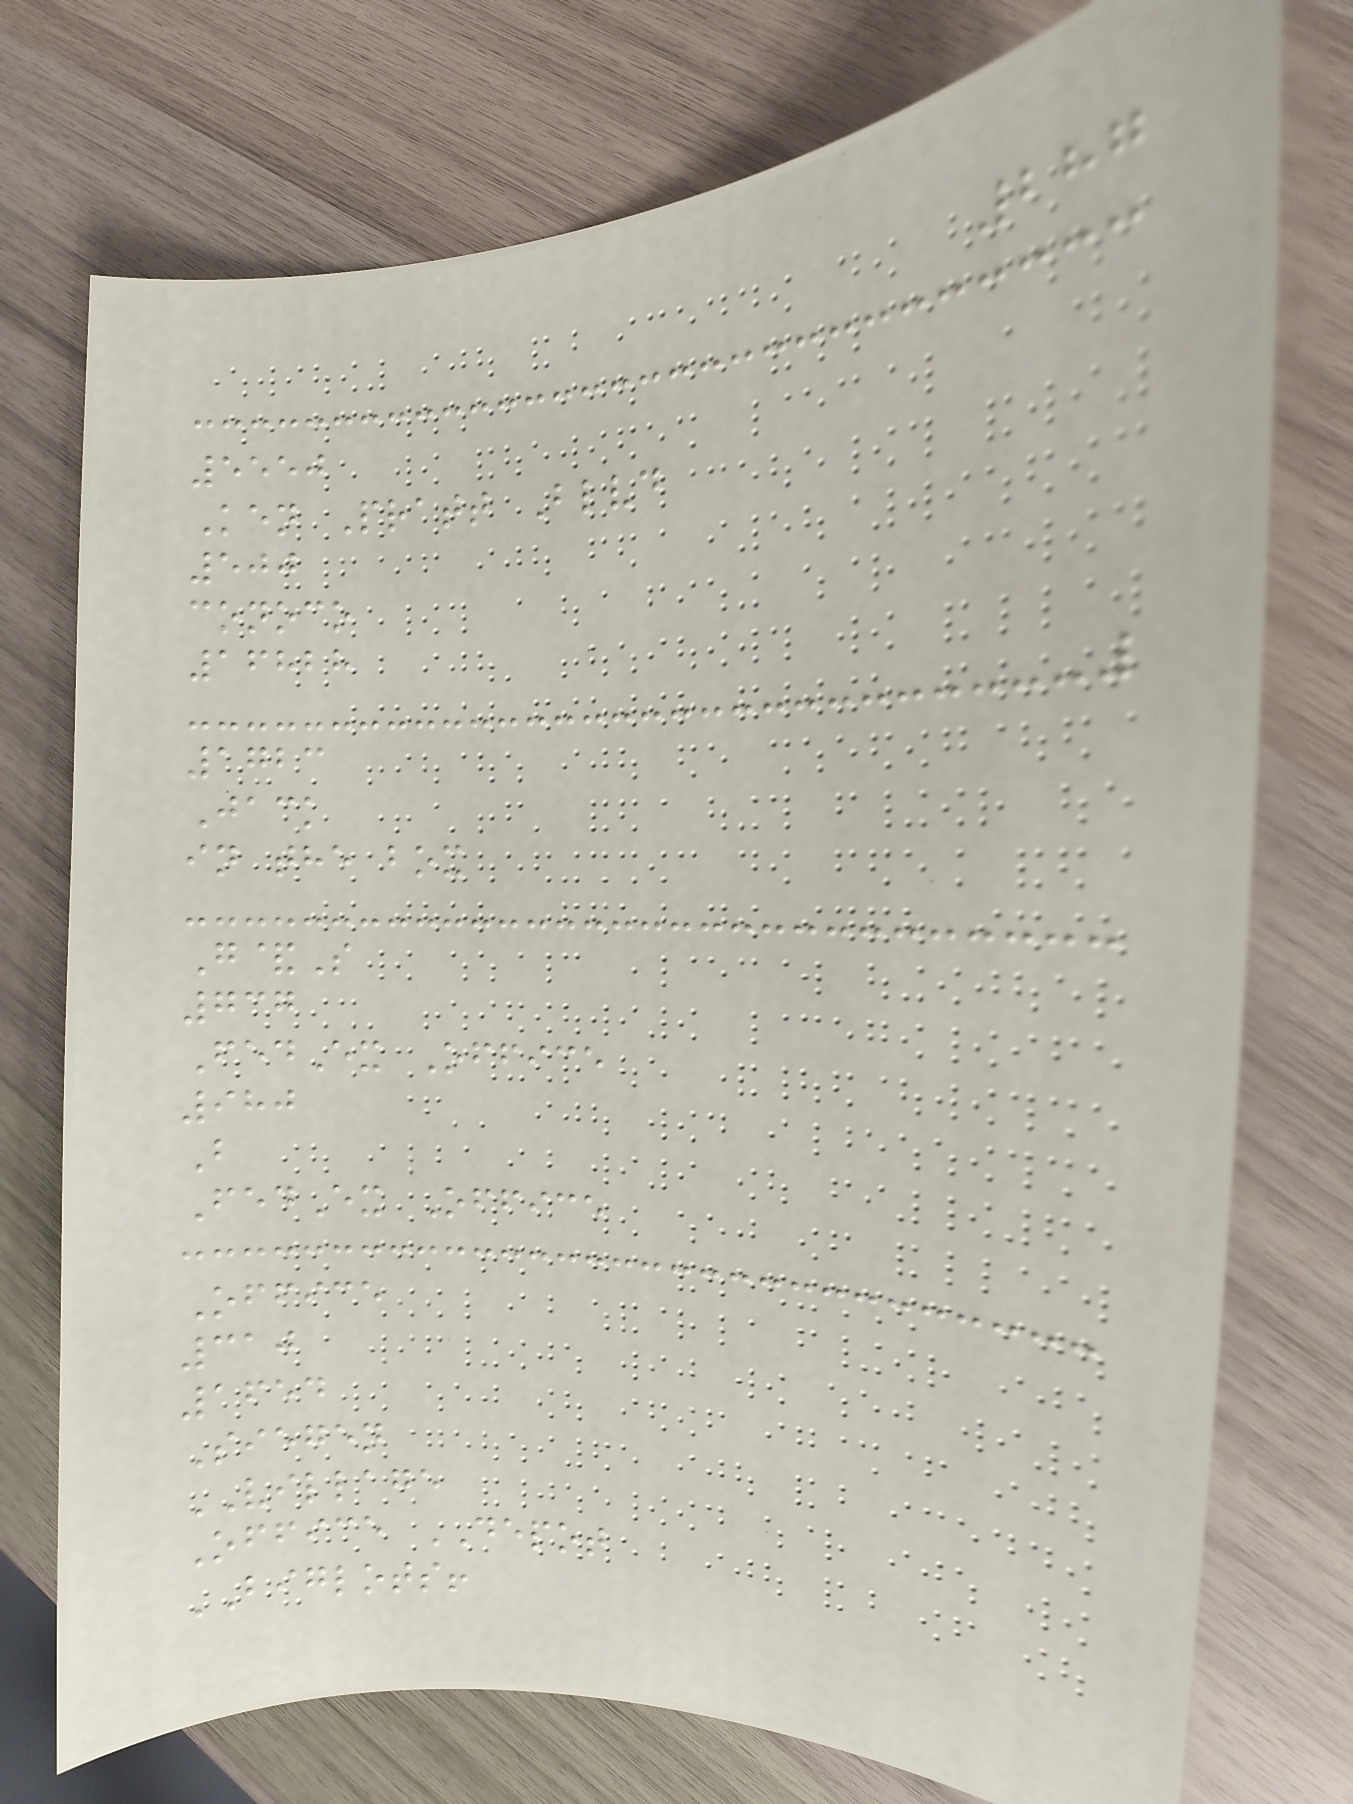287
5550
Ken Pratt Blvd
500
conoco
16828
1723
Jack
in the box
G&S
737
FedEx Office
980
B
FedEx Office
Office
310
1654
Siegen
VILLAGE
Office DEPOT
BIGLOTS!
